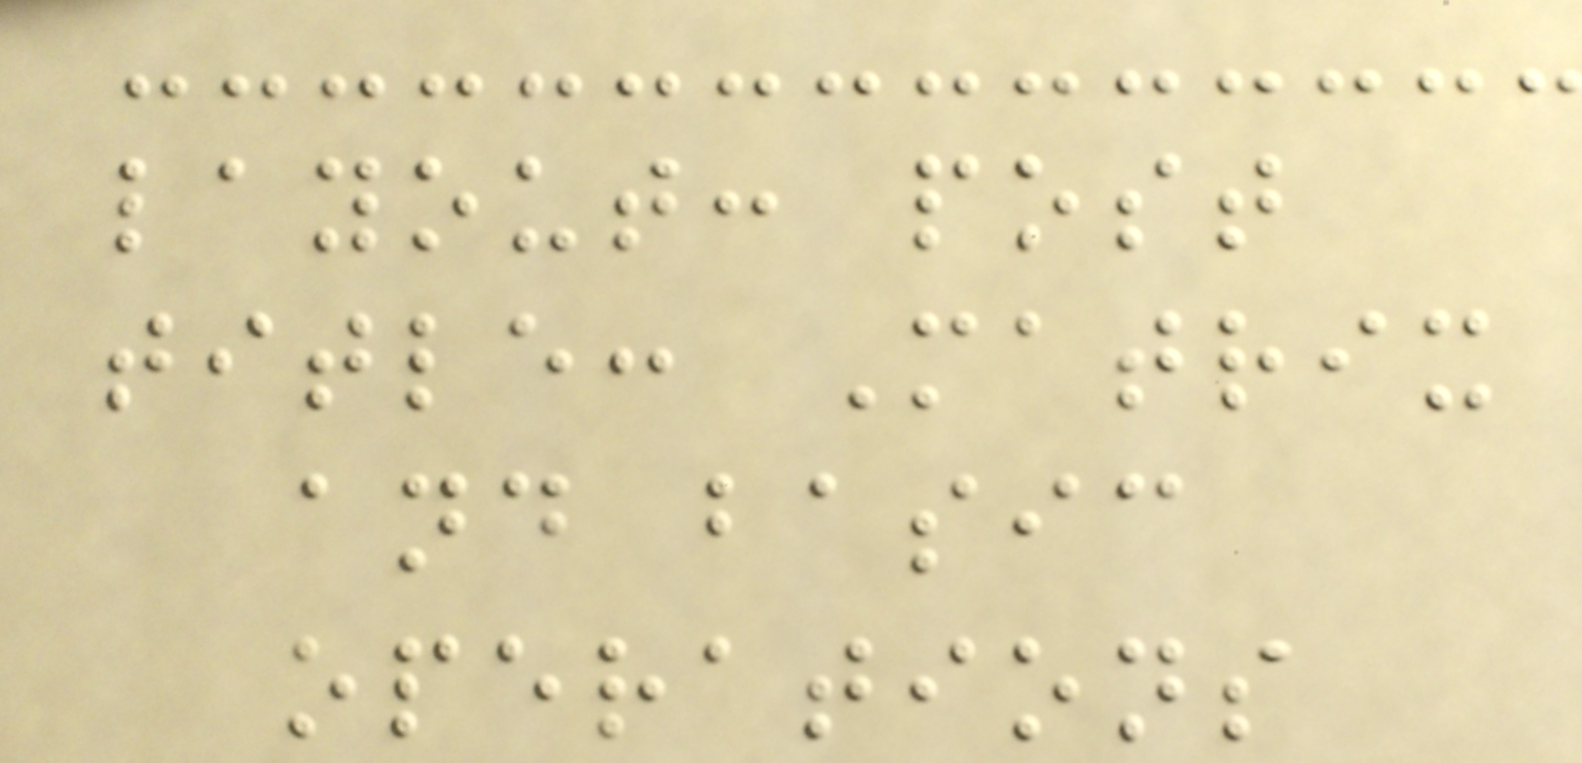layout: post
title: Matrix
and basic
operations
